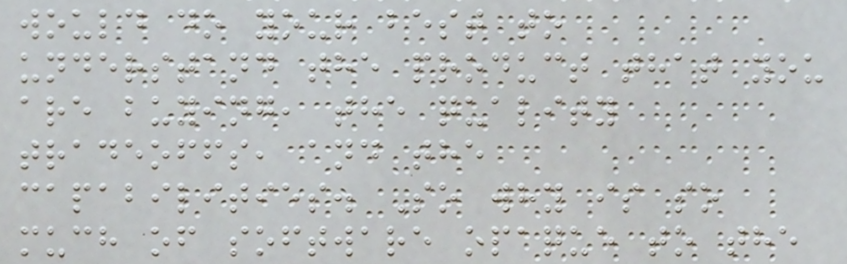would do your best to
understand the product that you
are buying, the quality
tradeoffs, and the
capabilities. So why is so
much of software opaque to the
